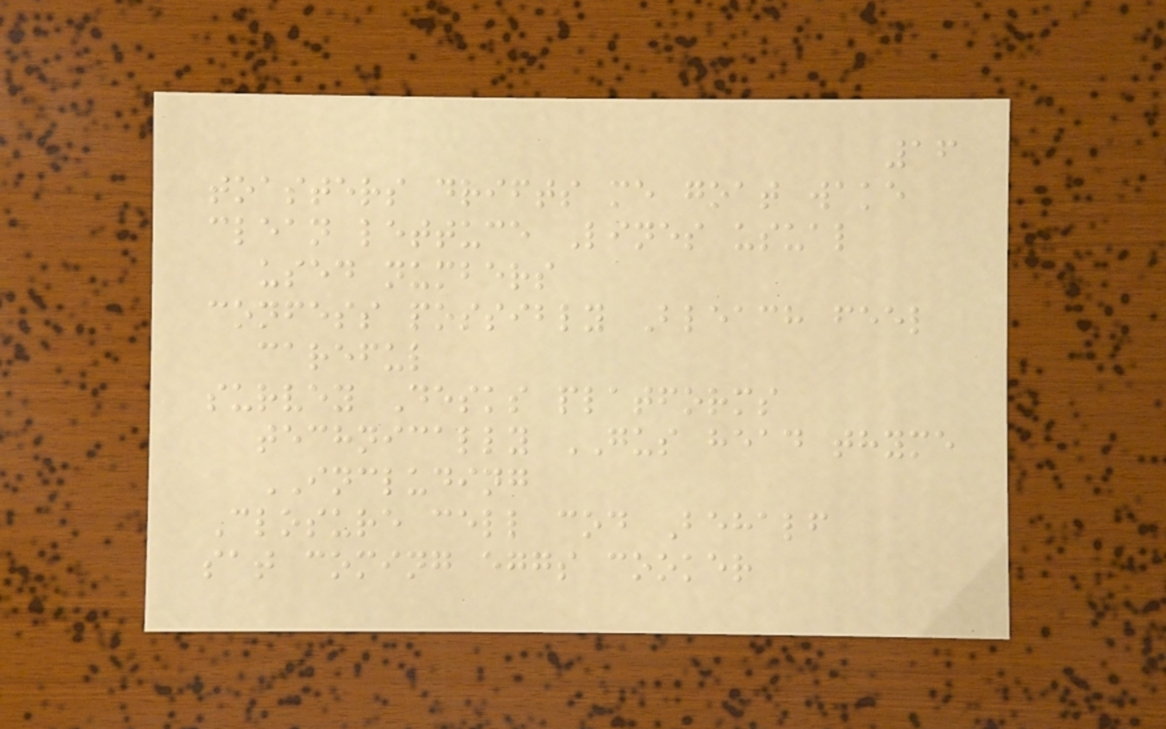16
toasters drifts me goat wake
clean lettuce Lines usual
used numbers
confess possibly Bleach feel
careful
survey Desks platforms
technically GUS head thyme
INCLUDING
Closure cell cod Behalf
sat coming eggs cooker
